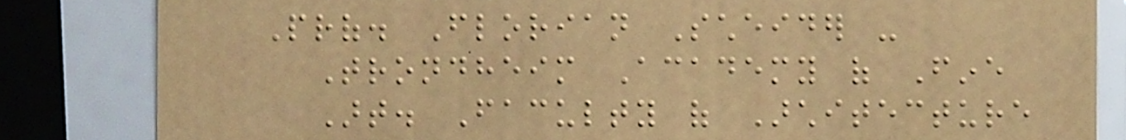Prof. Florian Scheider -
Trondheim Academy of Fine
Art. Faculty of Architecture
